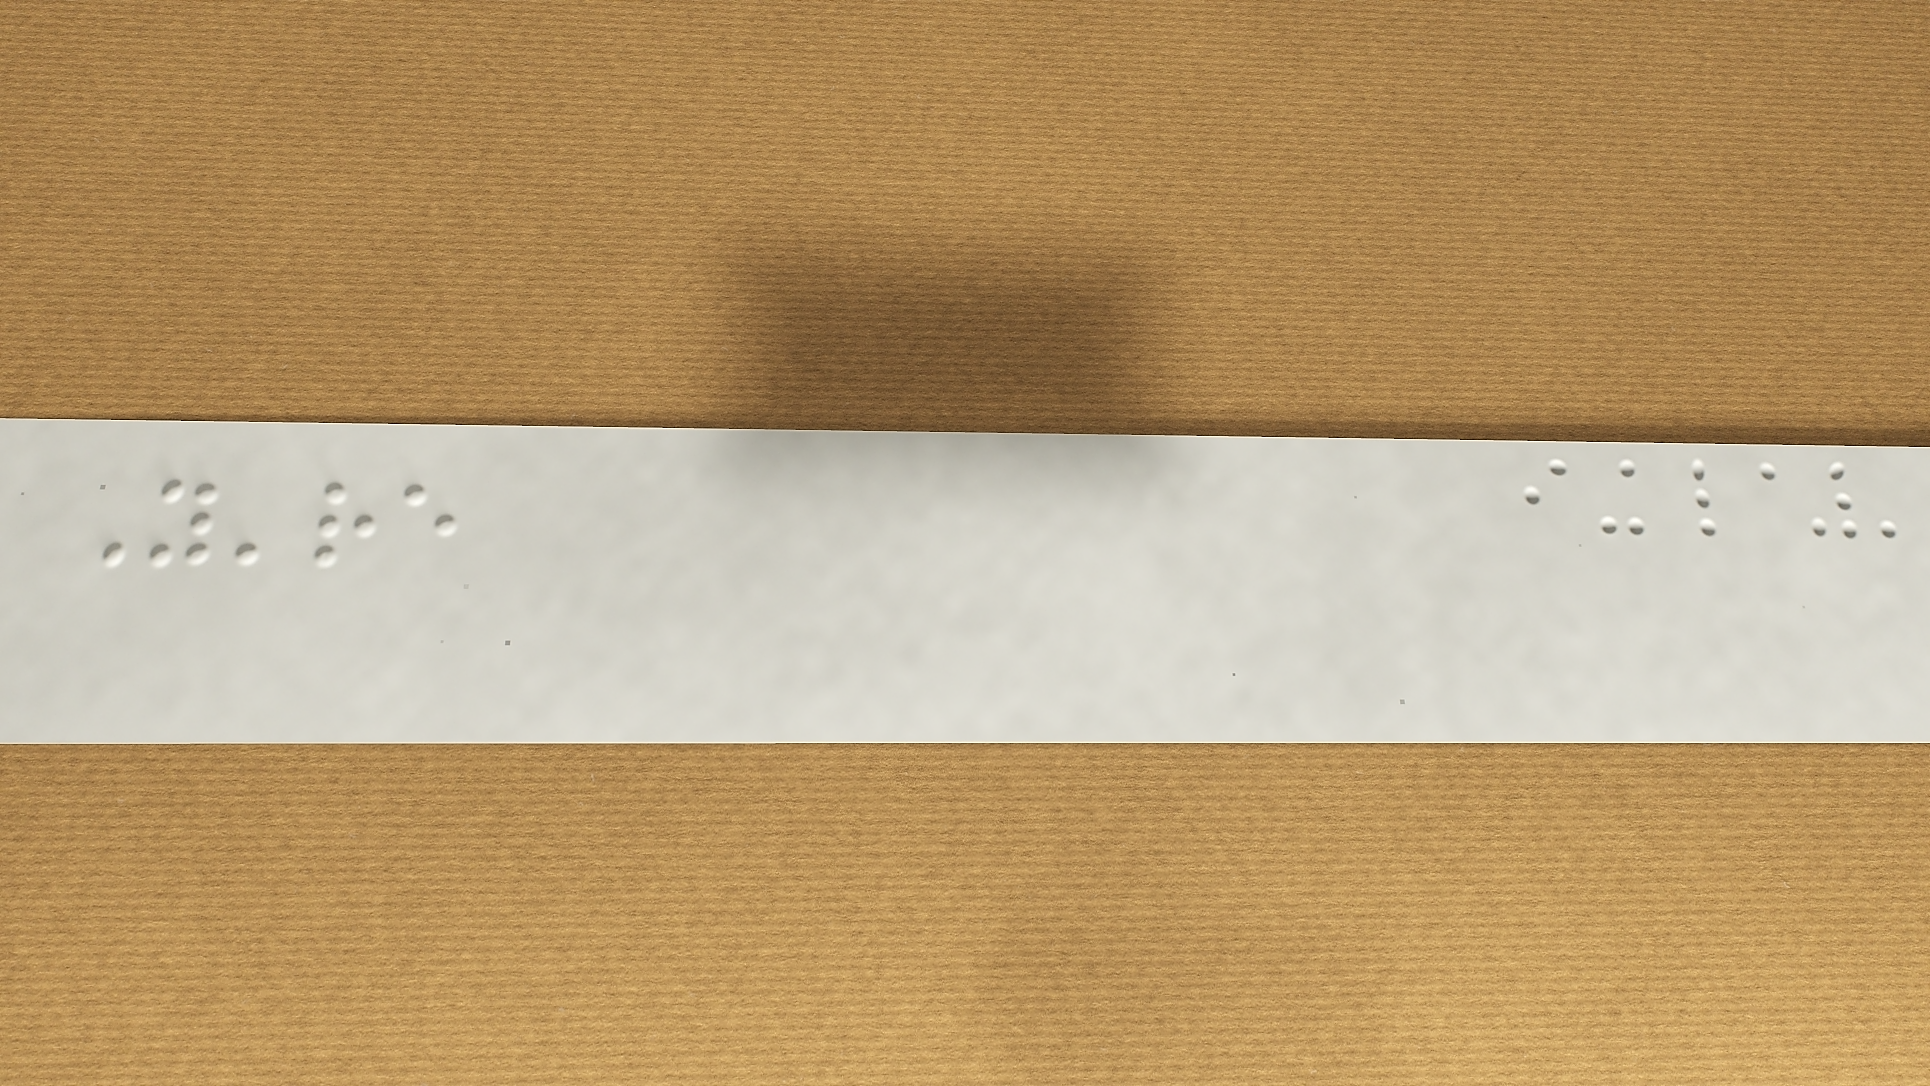You're
